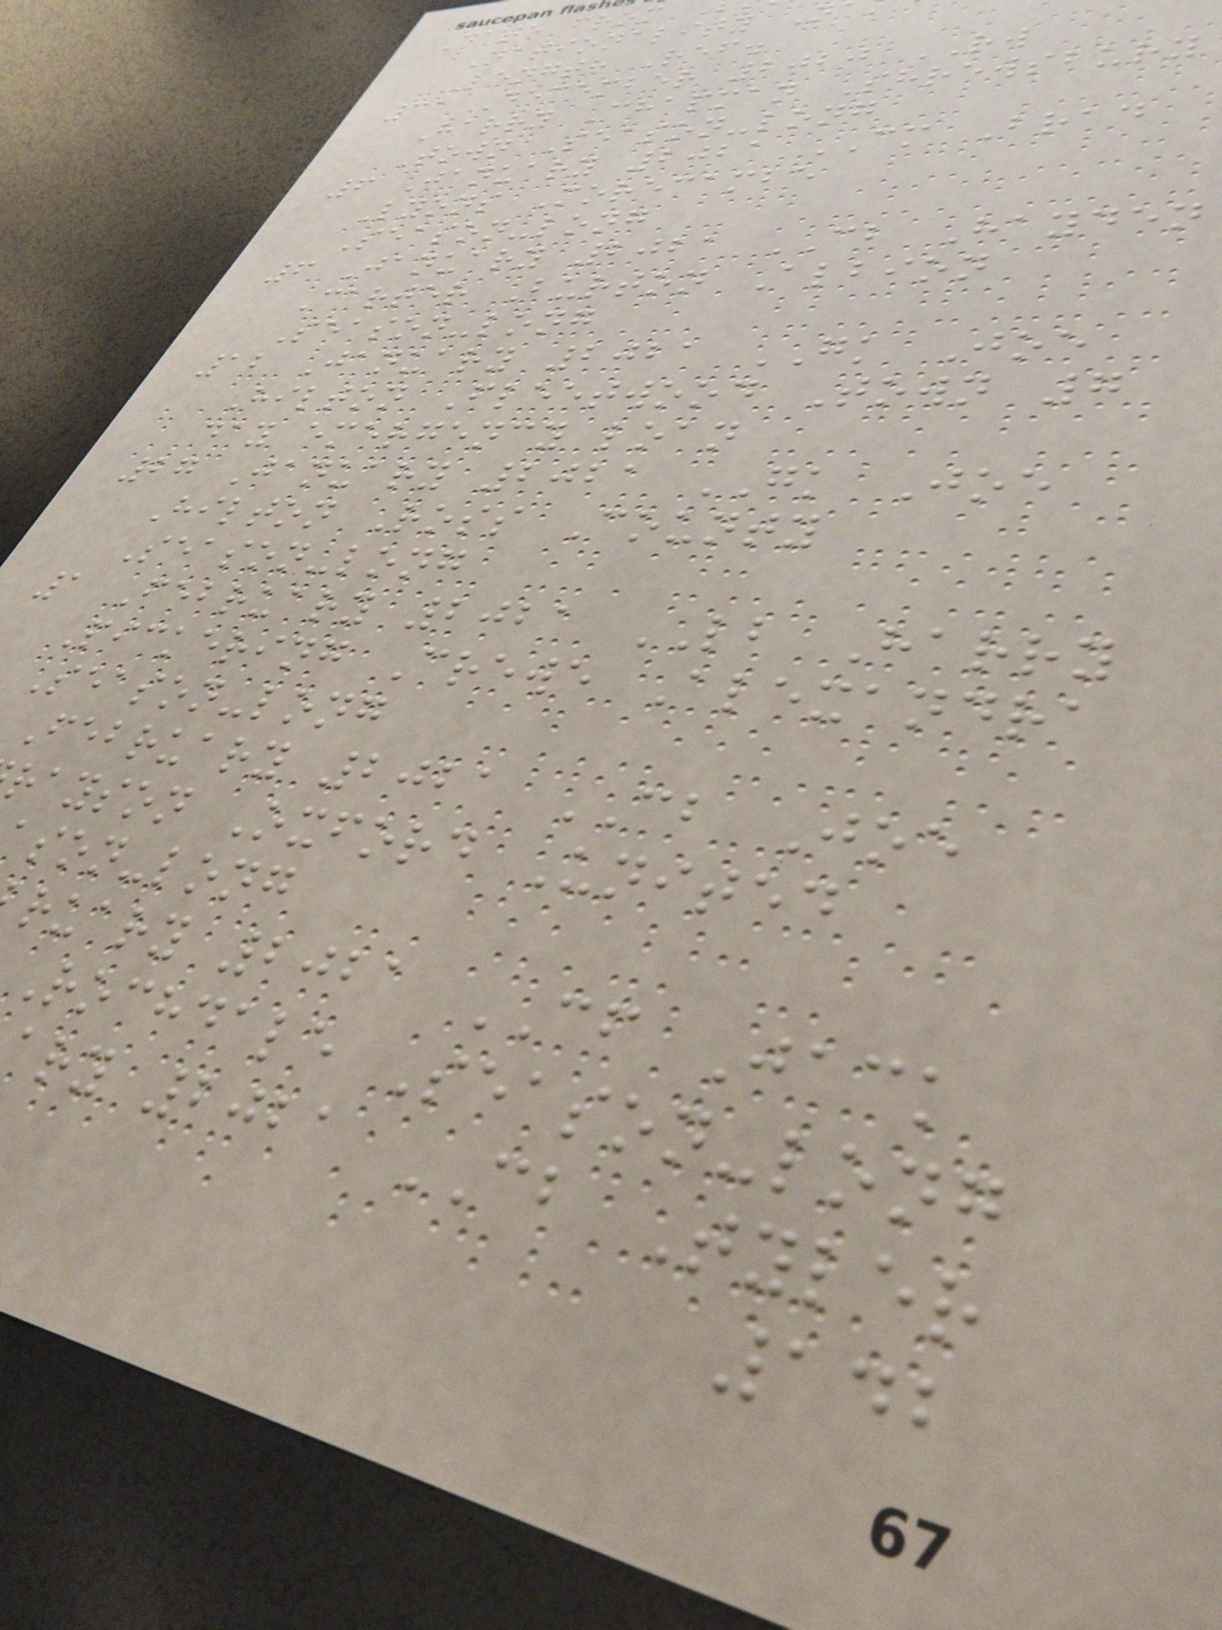Date from
Nationality N
Length Ref.
31 December 2020 RW
Harry Chapman Shrewsbury
Town Season-long
6 January 2021 CM Brad
Lyons Morecambe
Season-long
6 January 2021 CB Hayden
Carter Burton Albion
Season-long
12 January 2021 GK Joe
Hilton Fleetwood Town 7
day emergency loan
27 January 2021 GK Joe
Hilton Ross County
Season-long
1 February 2021 LB Harry
Pickering Crewe Alexandra
Season-long
February 2021 CB Joe
rayson Oxford United
son-long
ruary 2021 CF Jack
Rochdale Season-long
ary 2021 CB Tyler
142
